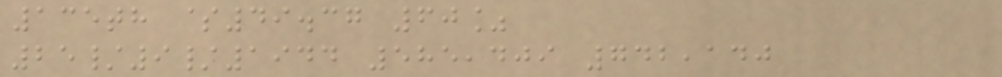135th $49.37 60%
25/9/1944 585,409 742,140
